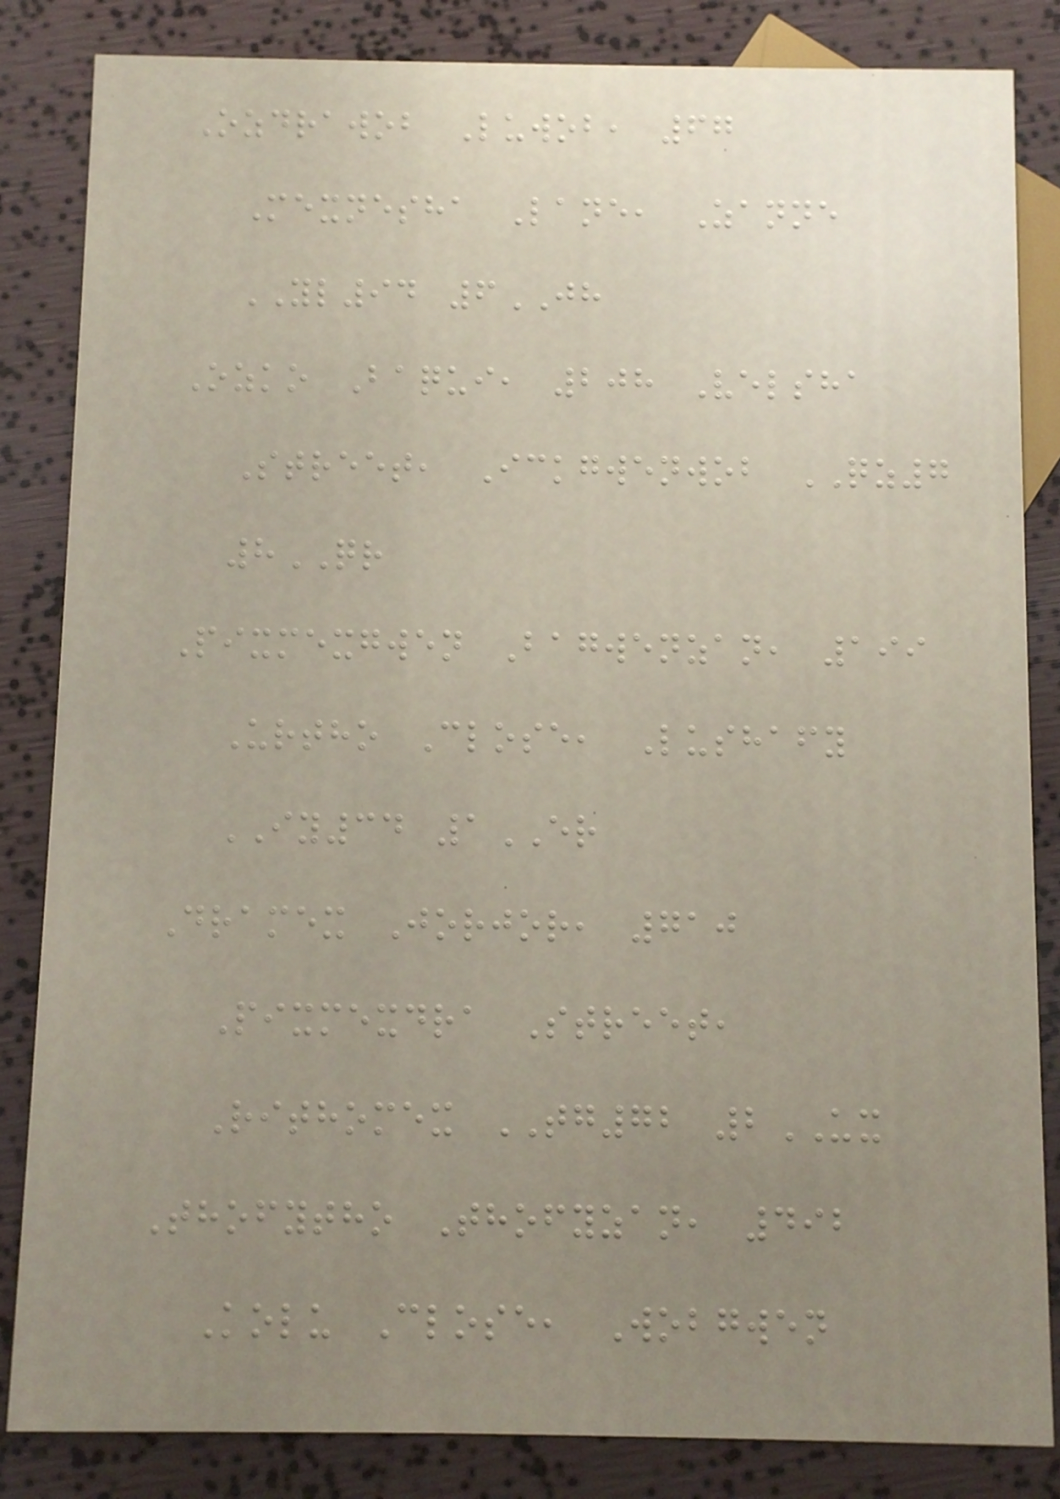Ozdrawob Luwob, 67
Mexnesha Lane, Zanne
YL94 6JH
Ozko Baqui, 208 Velsha
Street, Ickgwenwob QZ7
8QR
Pixmexgwen Bagwenzan, 199
Urtho Close, Lushafy
IY34 1ER
Dramex Jorjor, 710
Pixmexdra Street,
Rithomex TG72 2UX
Thofytho Thofyzan, 492
Kolu Close, Wobgwen
